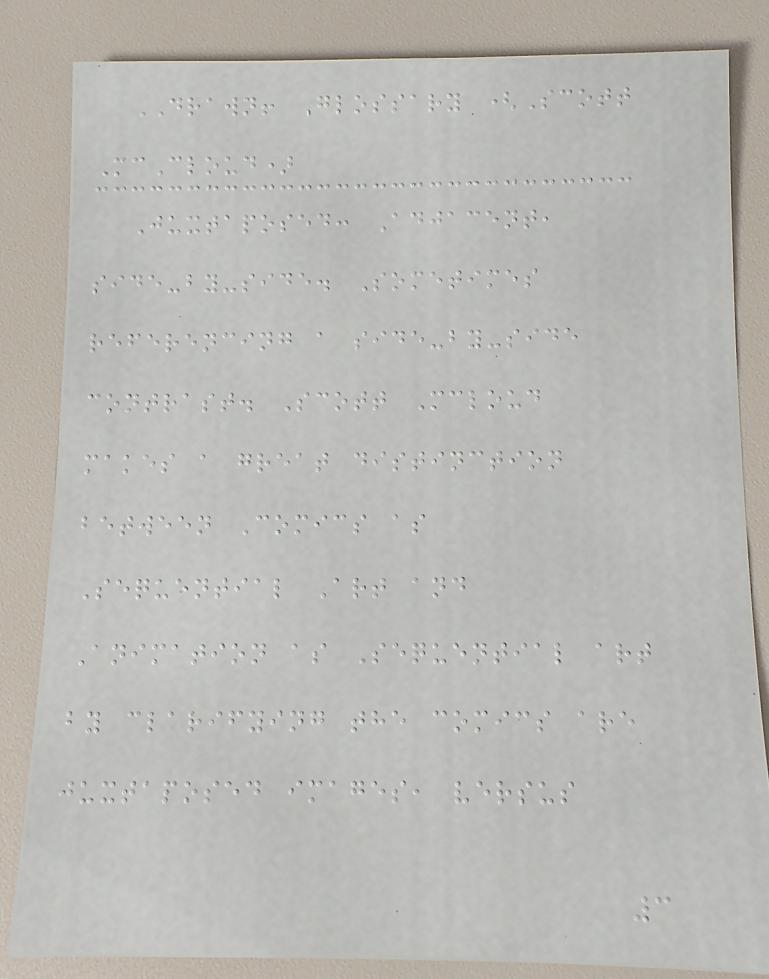DRAWN! Glossary (Scott
McCloud)
Juxtaposed: Adjacent,
side-by-side. Sometimes
referencing a side-by-side
contrast. Scott Mcloud
makes a great distinction
between Comics as
Sequential Art and
Animation as Sequential art
by clarifying the comics are
juxtaposed images, versus
3
